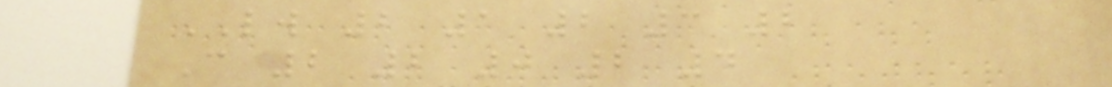LW 2 1 2 3 2
C 2 2 0 2 4
